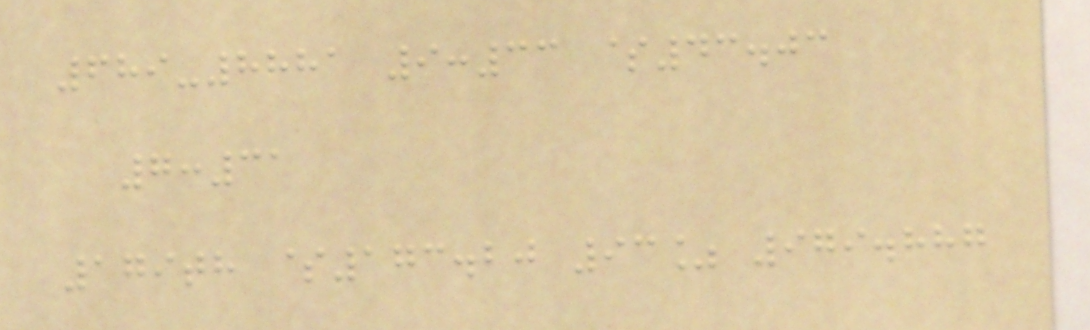689-8881 9:33 $43.03
7:31
179th $173.20 93% 979.887
